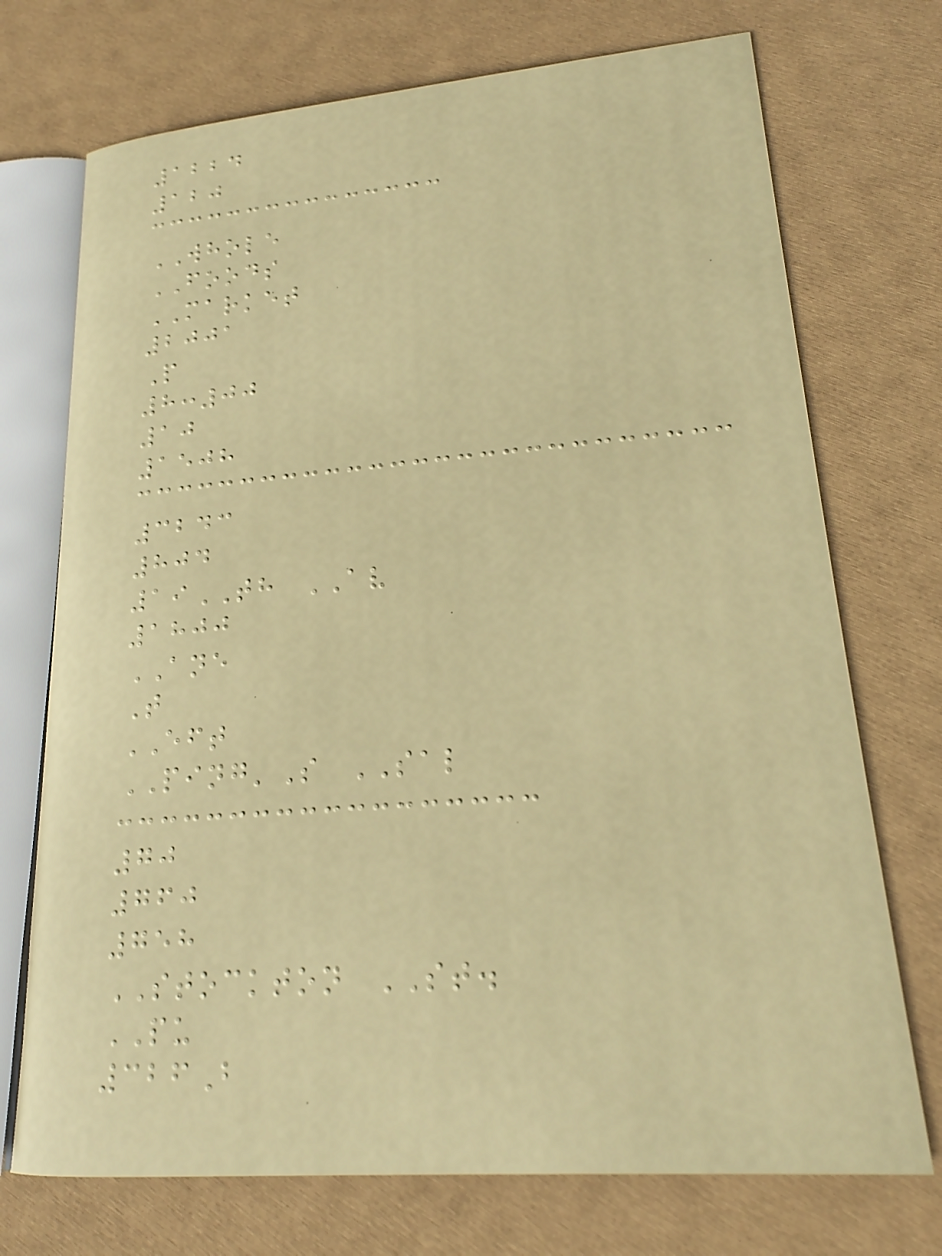1224
120
WHOLE
FOODS
MARKET
2001
P
8:00
10
1508
3243
804
19TH AV
1800
ANE
T
EFT
PING'S SAL
70
760
758
STOCKTON ST.
PU
326B
